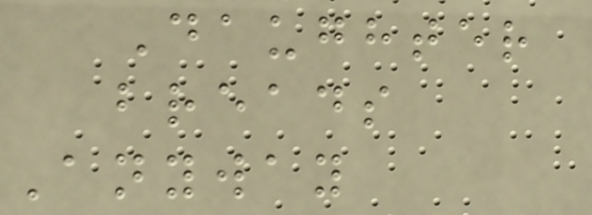Daughter
breads
Anyway
